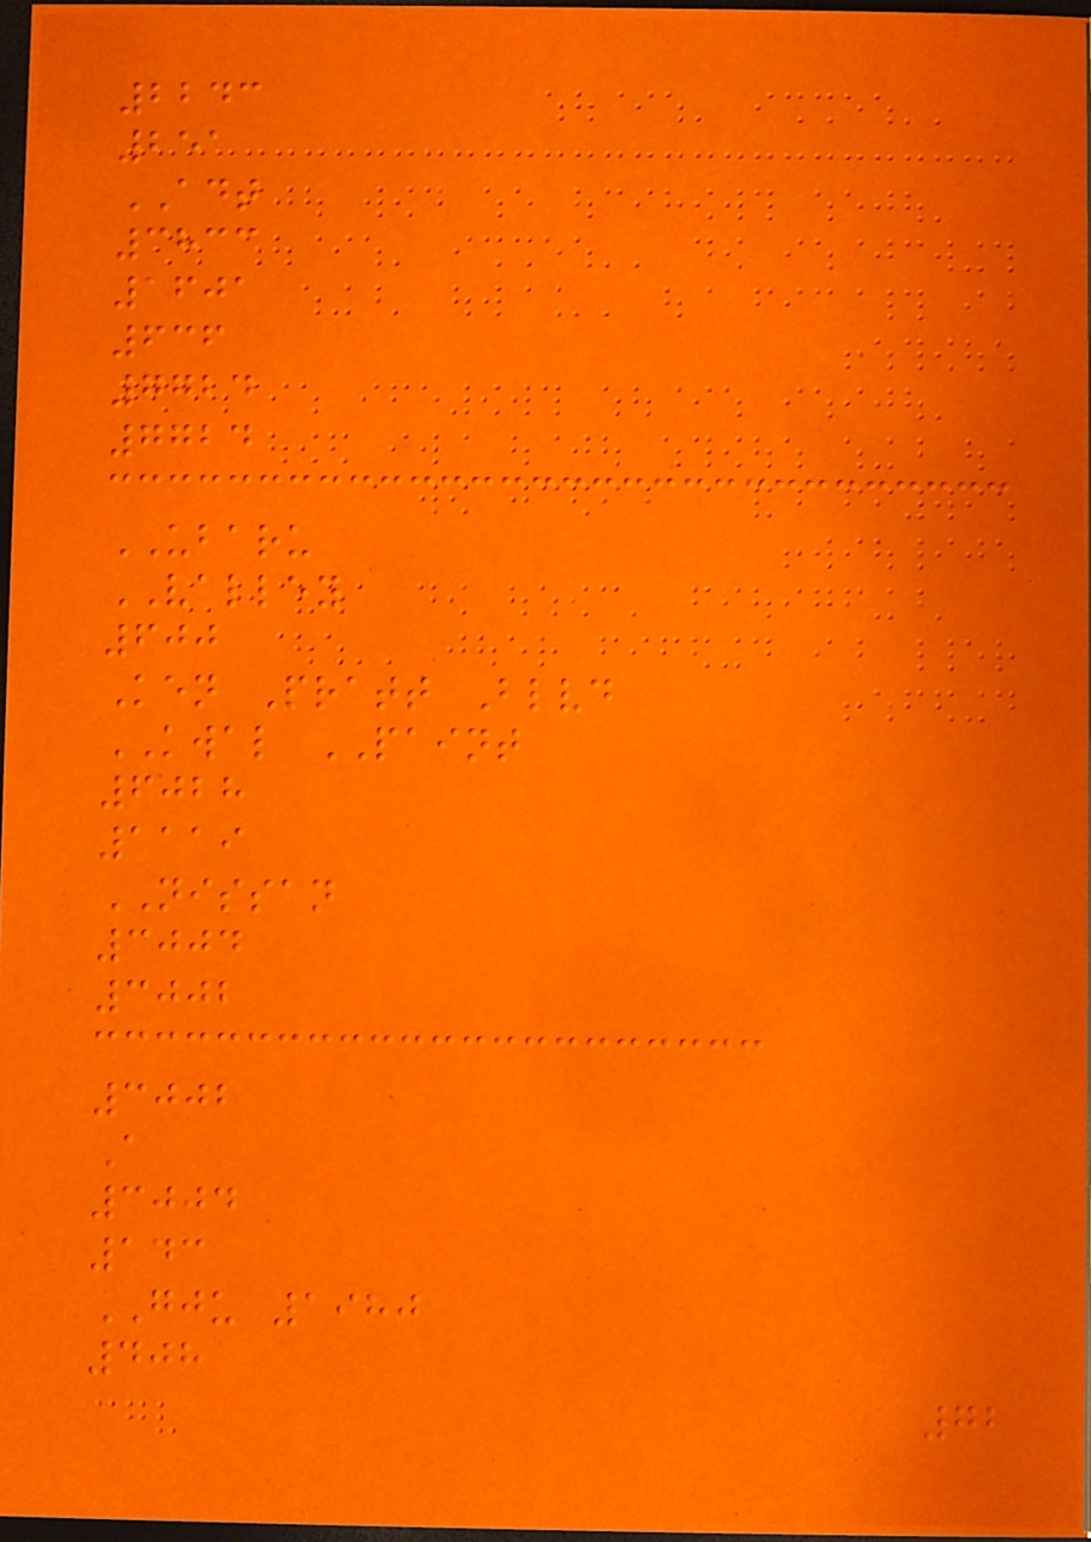2243
251
ADT
3833
1601
636
7724
7724
UBARU
VALLEY
600
Ken Pratt Blvd
KWAL PAINT
6028
1119
NISSAN
3004
3002
3002
A
3004
143
GJU 1980
408
72
